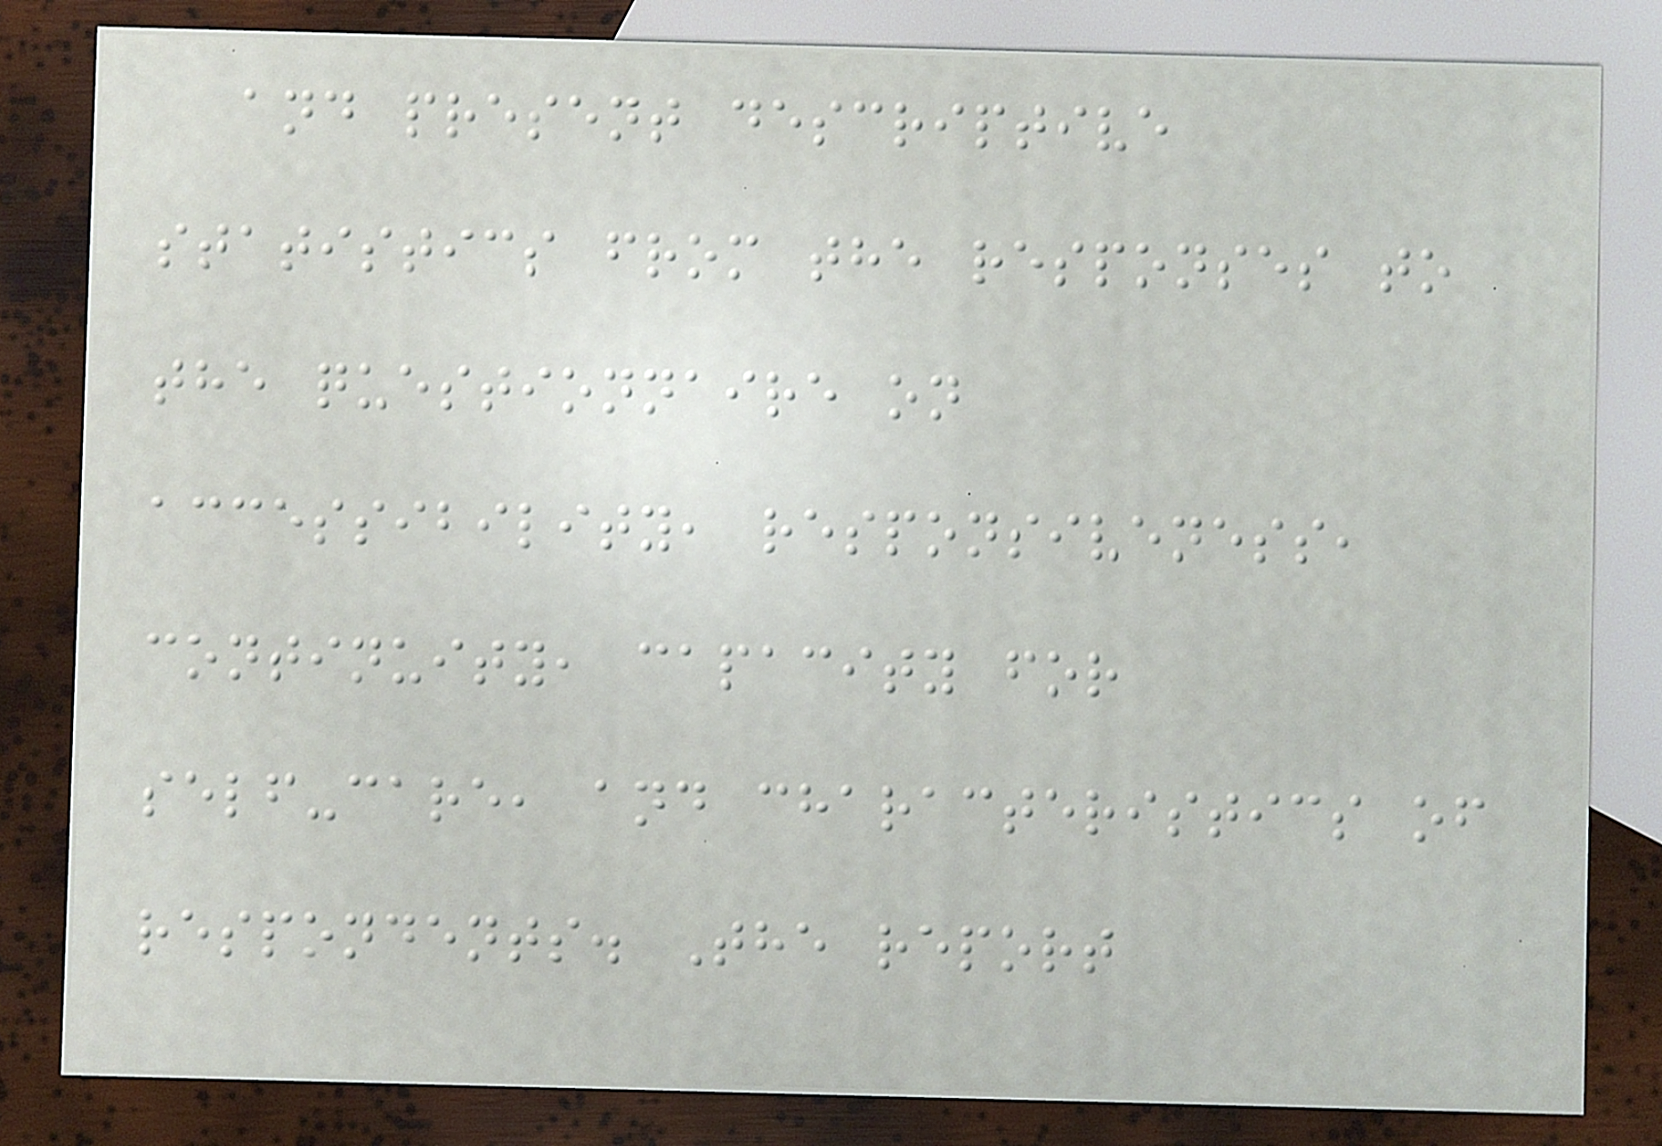and present descriptive
statistics from the responses to
the questionnaire on
accessibility, responsiveness,
continuity, capacity for
self-care, and characteristics of
respondents. The report
